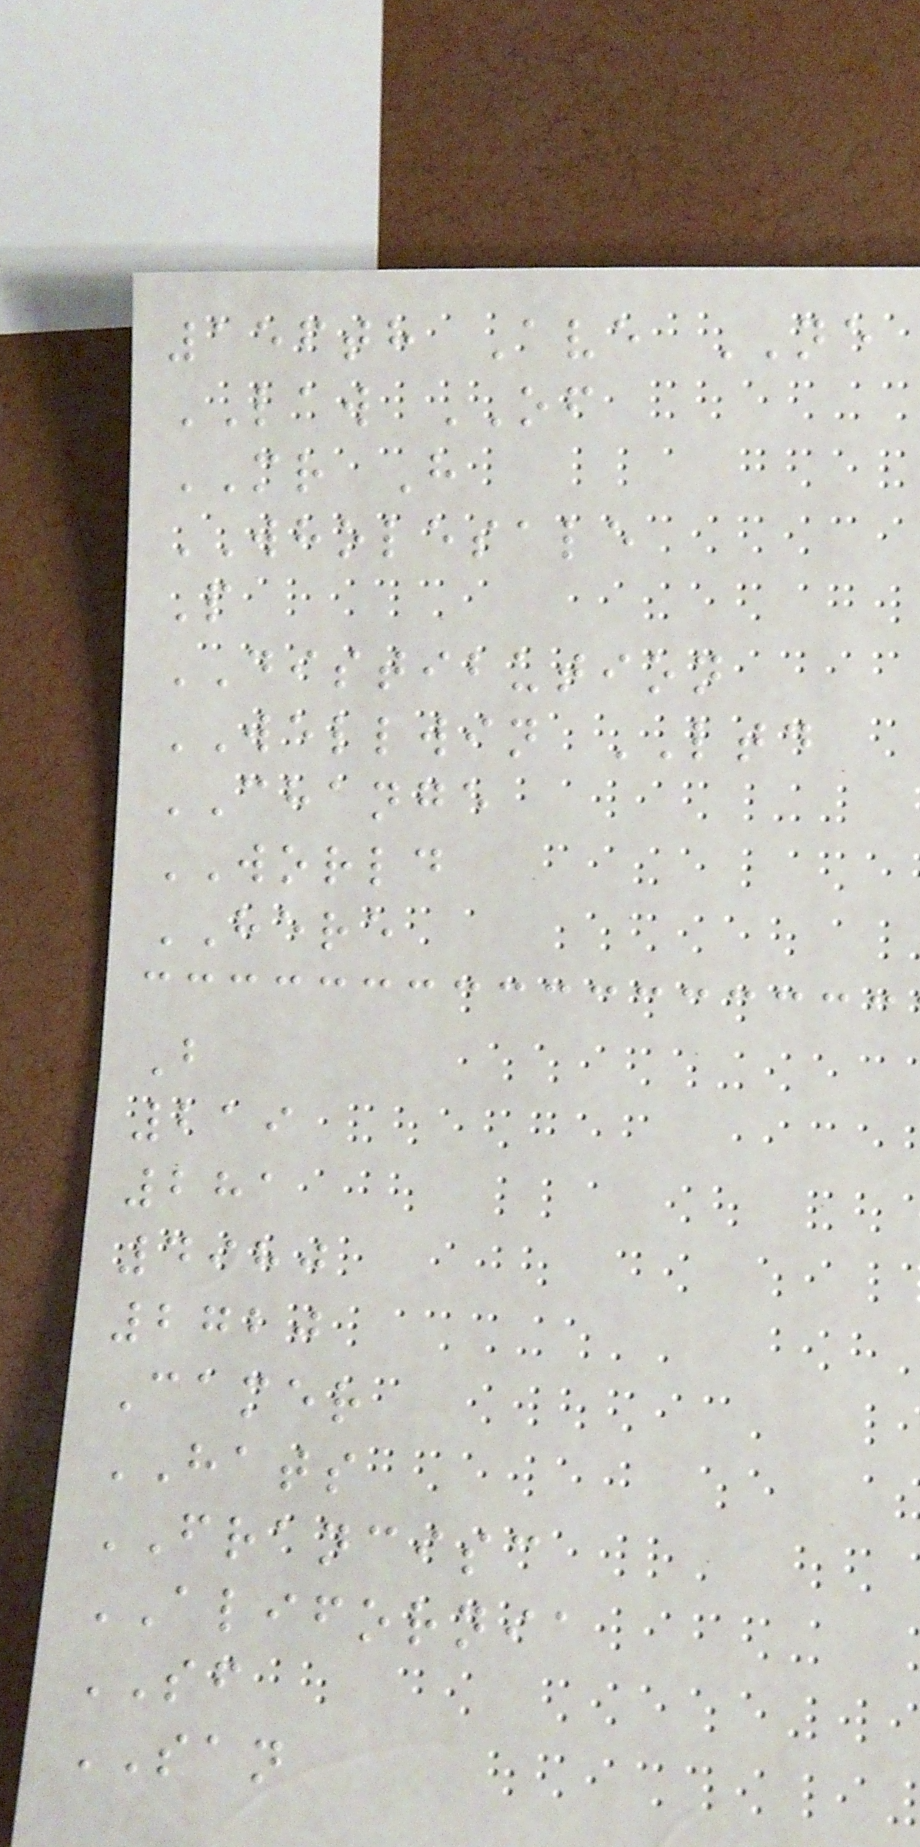156th Ave NE
LAW OF
MR H
WHOLESALE
P
DISTIBUTION
WELLWIN LTD
CHANGE
WORLD
HERE
B
219
281
4980
2720
Camer
HATS
FRANCISC
ALIFORNIA
SF
SAN
